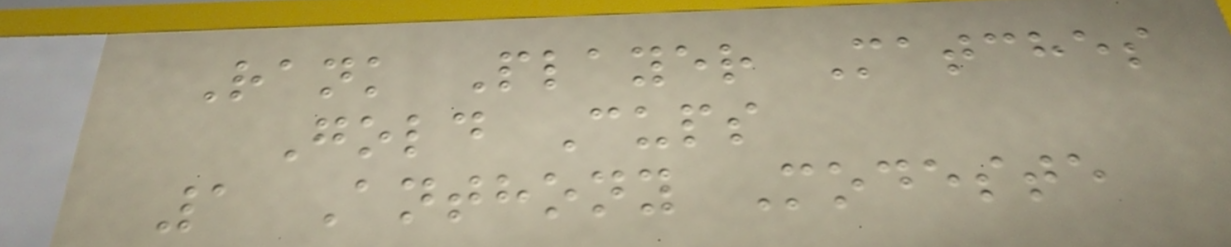Rank Player Matches
Gold Cups
1 Anthony Modeste
